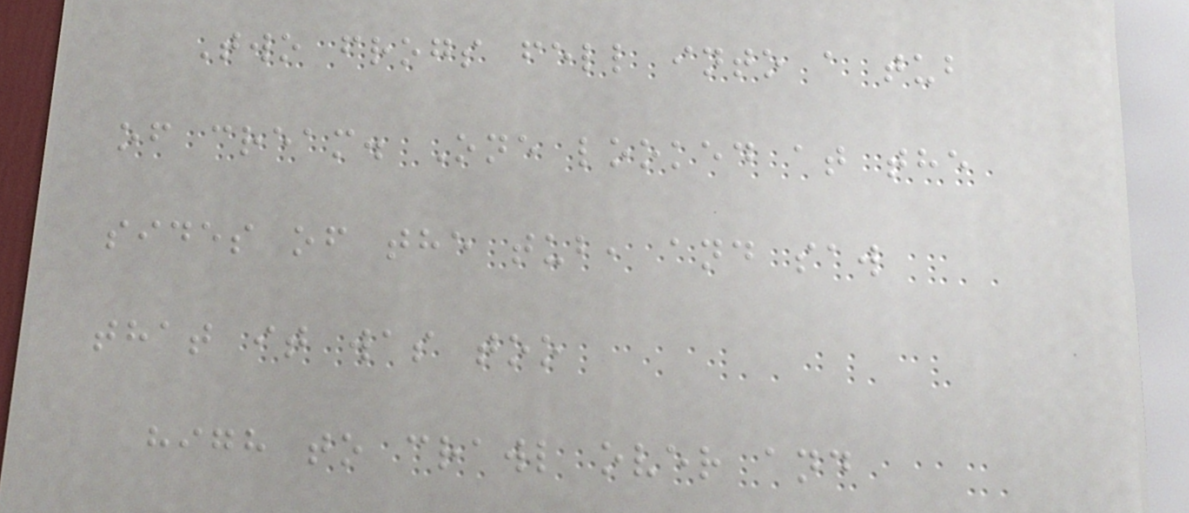Two frogs fell into a tub
of cream. One looked at the
sides of the tub, and saw
that it was too
high to crawl over and
